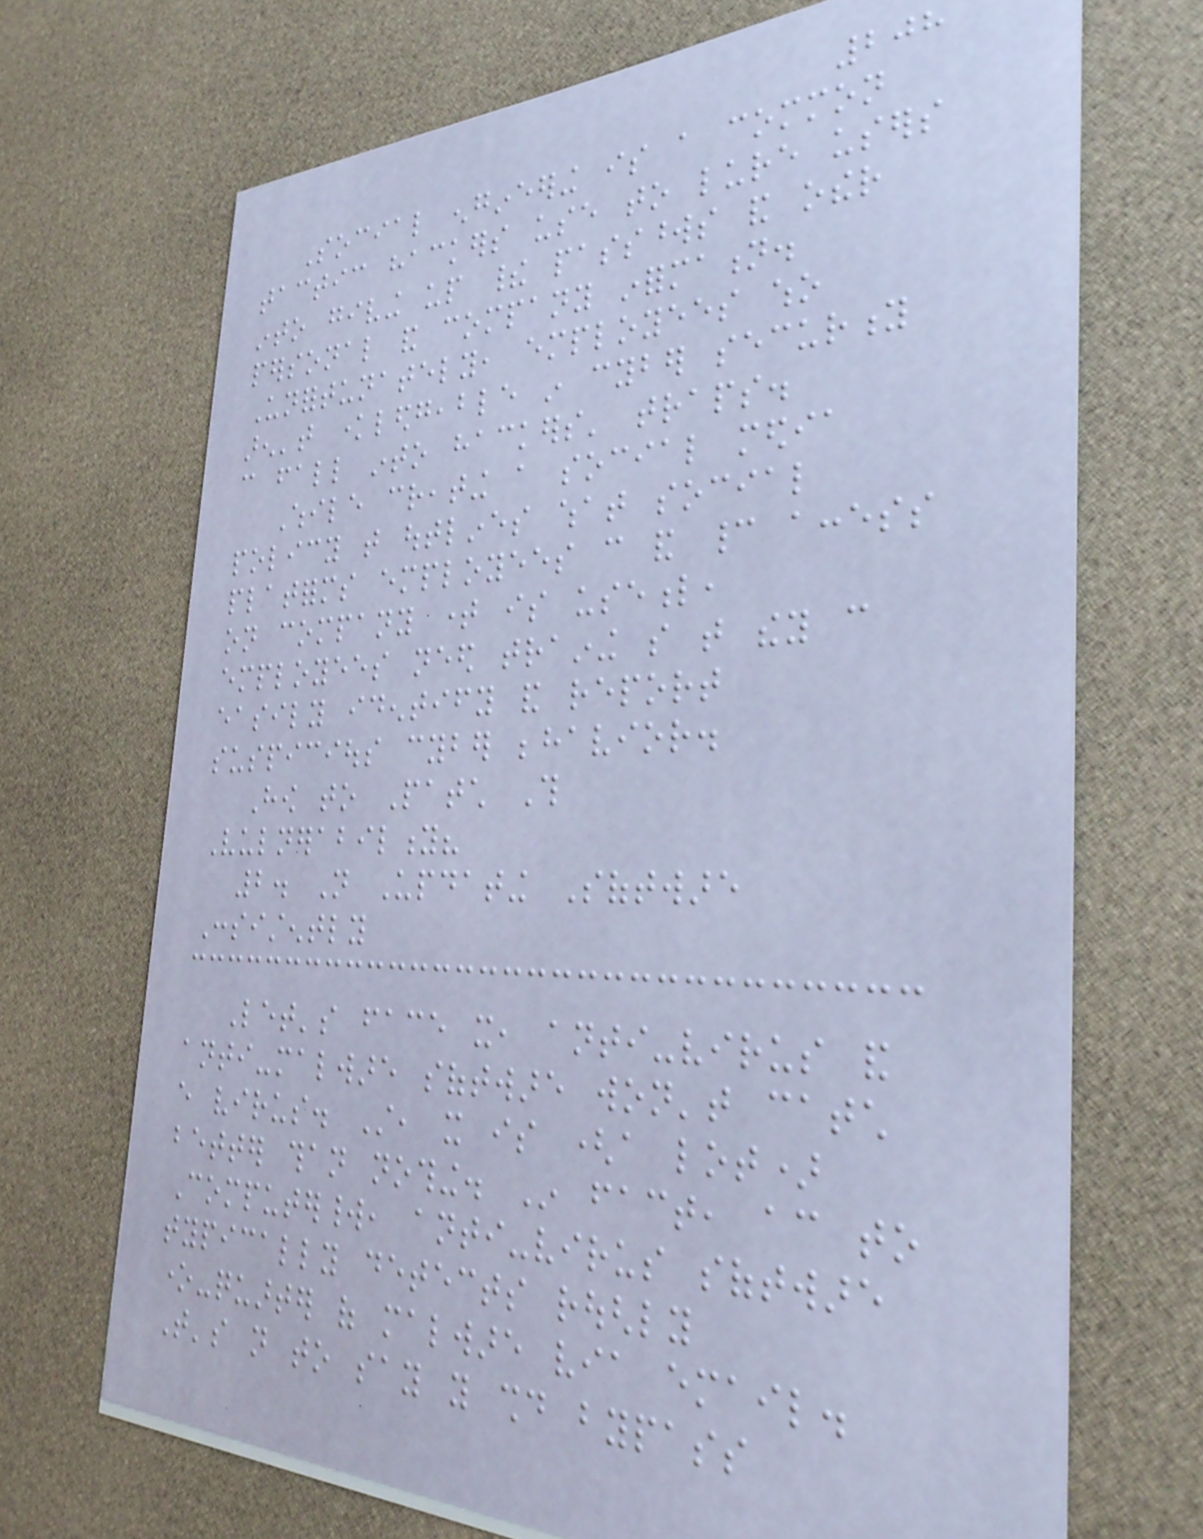208
Social engineering is a common
tactic hackers use to lure users
into giving up their passwords and other
personal and company information.
Unfortunately, employees who
aren't knowledgeable in cyber security
can fall into hackers' traps.
While creating a social media
policy that outlines what social
platforms employees can and cannot access
on company time is useful,
employees need training so that they can
easily identify and report
suspicious cyber behavior.
How to Patch This
Vulnerability?
2. Not Updating Software
Consistently
Let's face it, anti-virus and
anti-malware software won't catch
every virus. Still, it is (a lot)
better than nothing. In fact, according to
Computerworld, anti-virus software
typically detects roughly
one-quarter of malware via email.
That's not to say you should bypass
